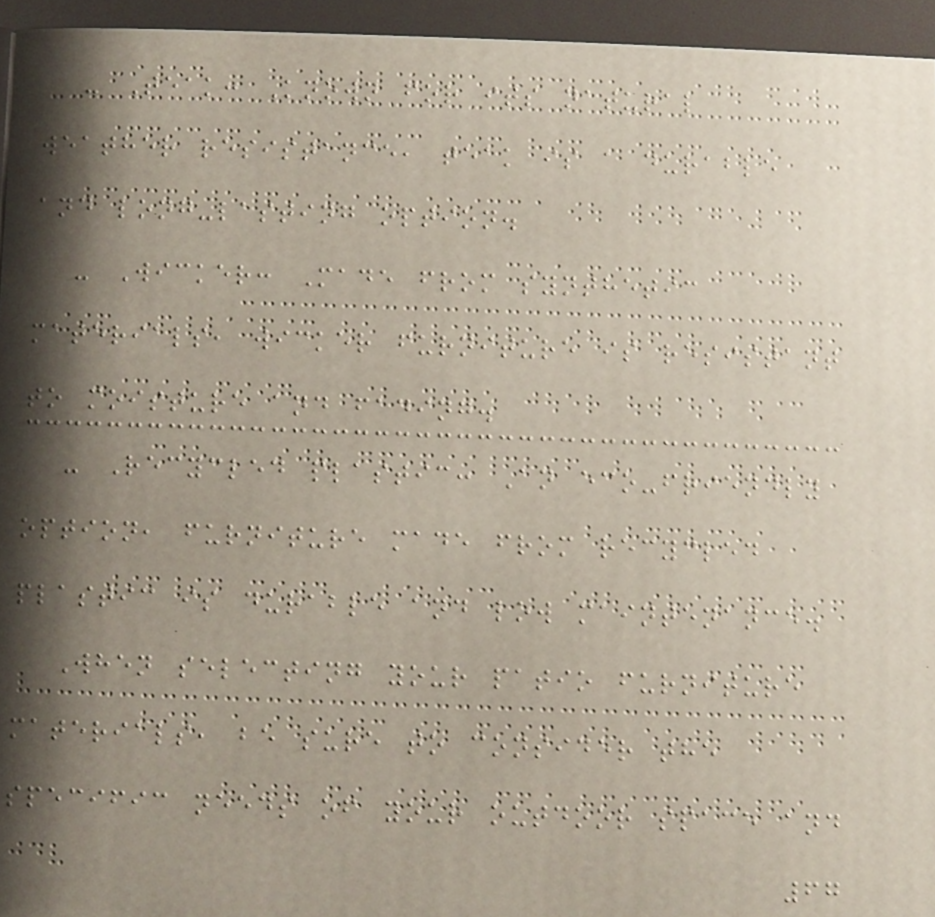- Teak: Known for its natural
weather resistance, teak is a durable
and long-lasting option.
- Wicker: Made from synthetic
materials, wicker furniture is resistant
to moisture and fading.
- Recycled plastic: An eco-friendly
option, furniture made from recycled
plastic is durable and low maintenance.
When selecting your patio furniture
materials, be sure to consider the
specific needs of your outdoor space and
67
